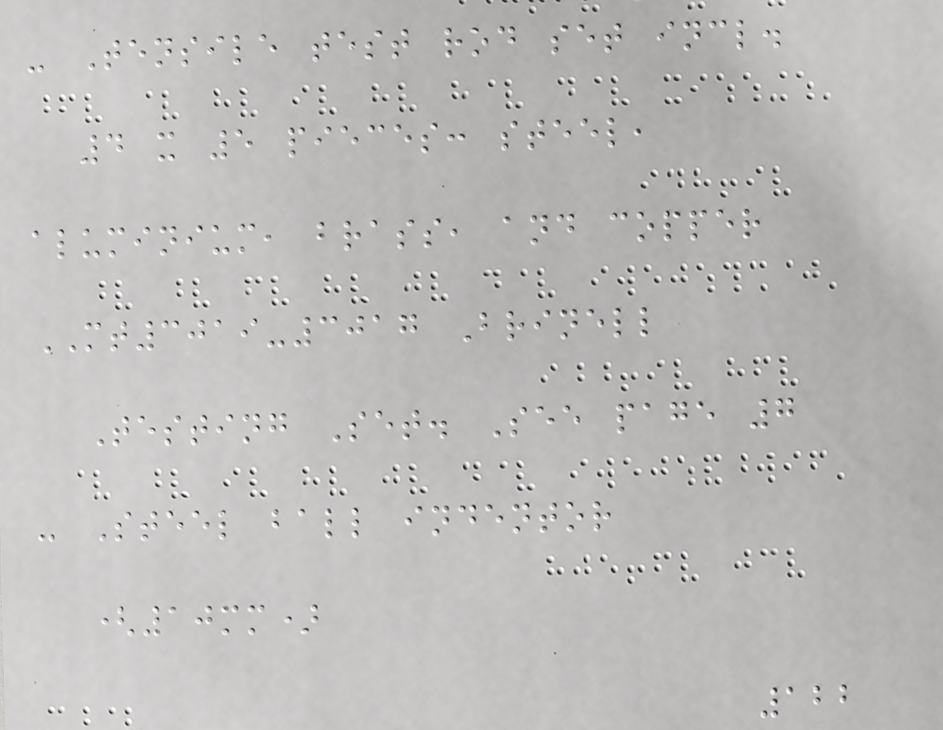- Tensile test rod set incl.
4 x 5 pieces: steel,
aluminium, brass, and copper
MT3019-3017 Brinell
Testing Set. See page 7
- Steel ball indentor
(10mm)
122
